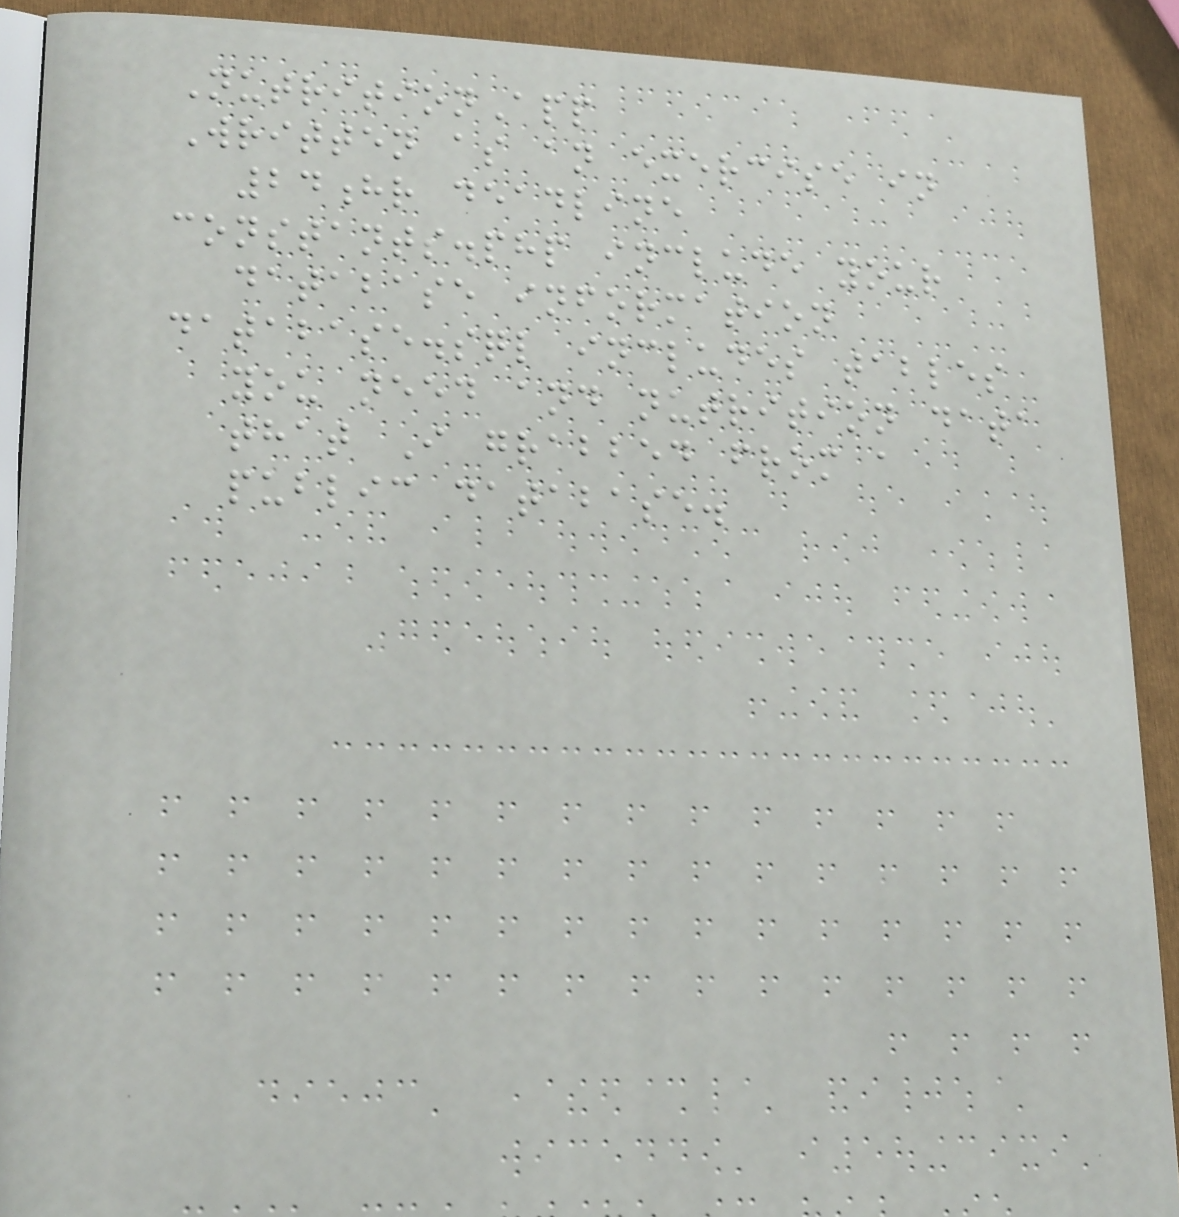NutritionApp
Written as an exercise in
24hr deadline
constants.php include your
database information
database.sql includes tables
you need and nutrition data
that I grabbed from a
public database.
